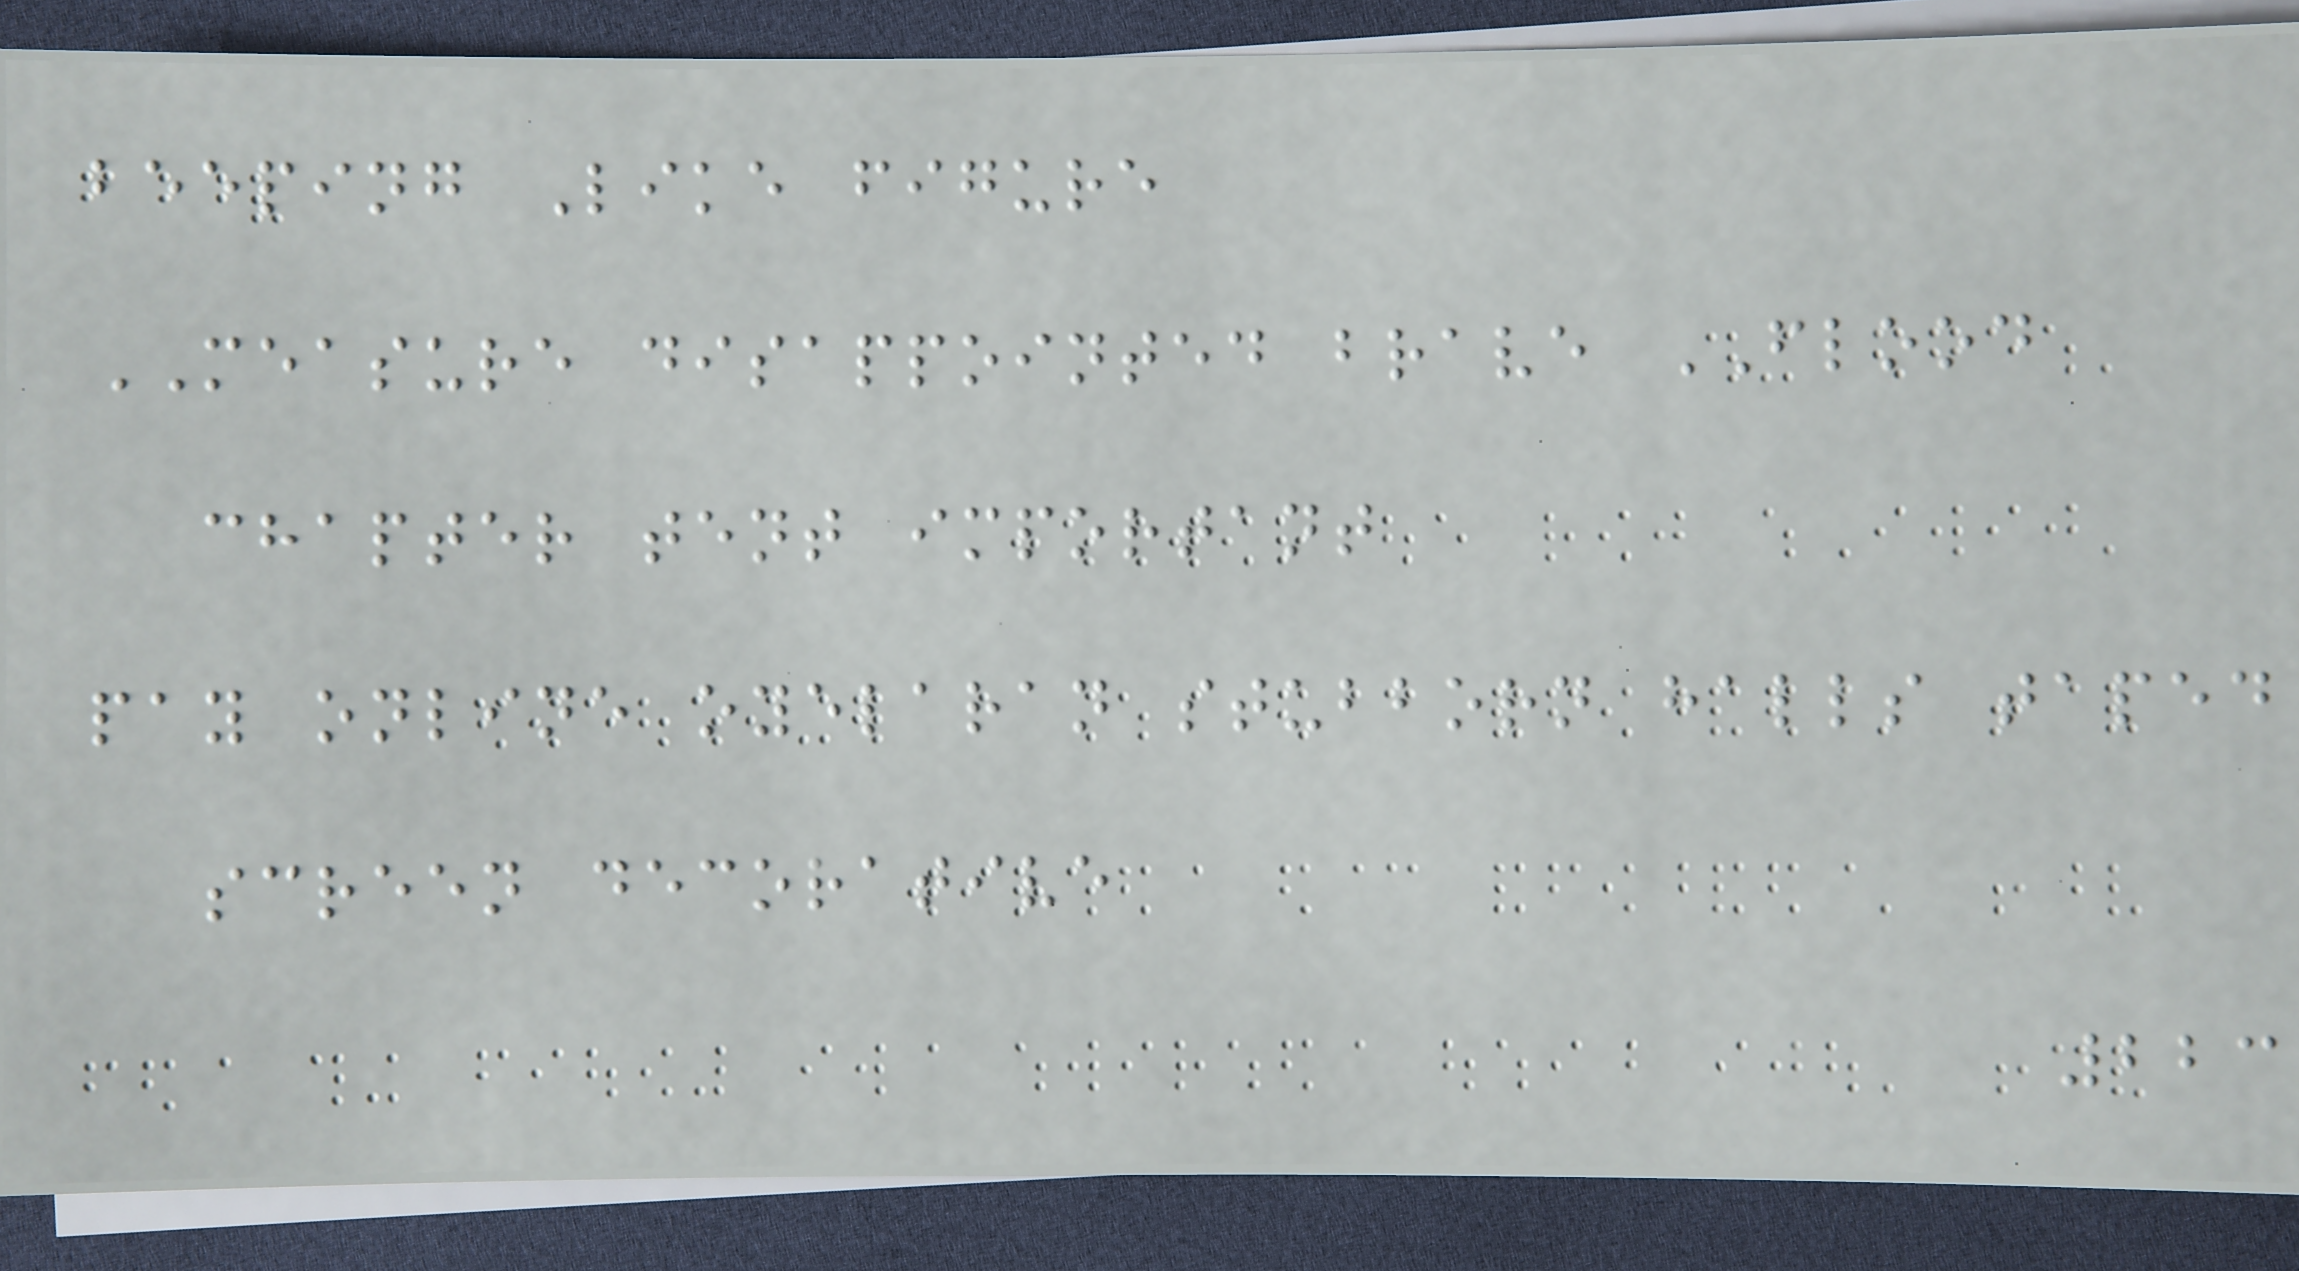beeping Like figure
MEASURE disappointed brave FLOOD
chapter tent important
pay online oyelaran stubborn halls taped
screen decorative
223
